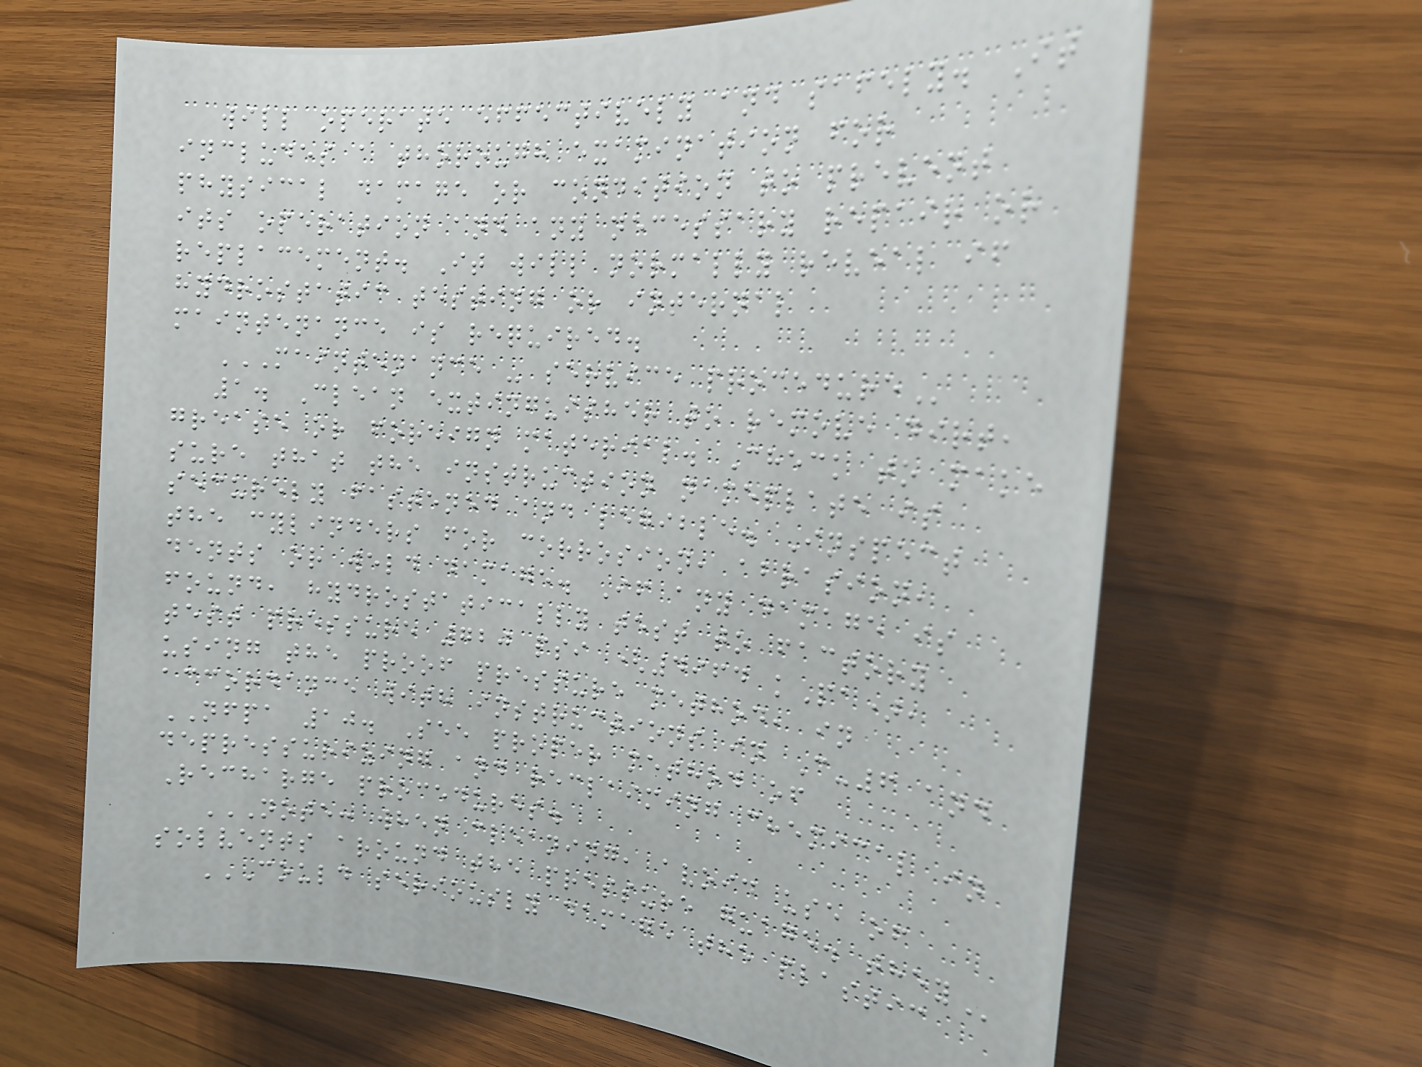will operate effectively and safely. It
includes a thorough examination for
physical damage or condition to prevent
its operation and any necessary repair or
replacement. It will normally reveal if
hydrostatic testing or internal
maintenance is required.
MAINTENANCE - SERVICE PROCEDURE
1. Clean extinguisher to remove dirt,
grease or foreign material. Check to make
sure that the instruction nameplate is
securely fastened and legible. Inspect
the cylinders for corrosion, abrasion,
dents or weld damage. If any damage is
found, hydrostatically test to factory
test pressure 720 psi (4964 kPa),
using the proof pressure method, in
accordance with instructions in C-6 and
NFPA 10. See proper method of
depressurizing and reclaiming chemical in
Recharge procedures.
NOTE: WHEN CLEANING, AVOID USE OF
SOLVENTS AROUND THE PRESSURE GUAGE. THEY
COULD SERIOUSLY DAMAGE THE PLASTIC
